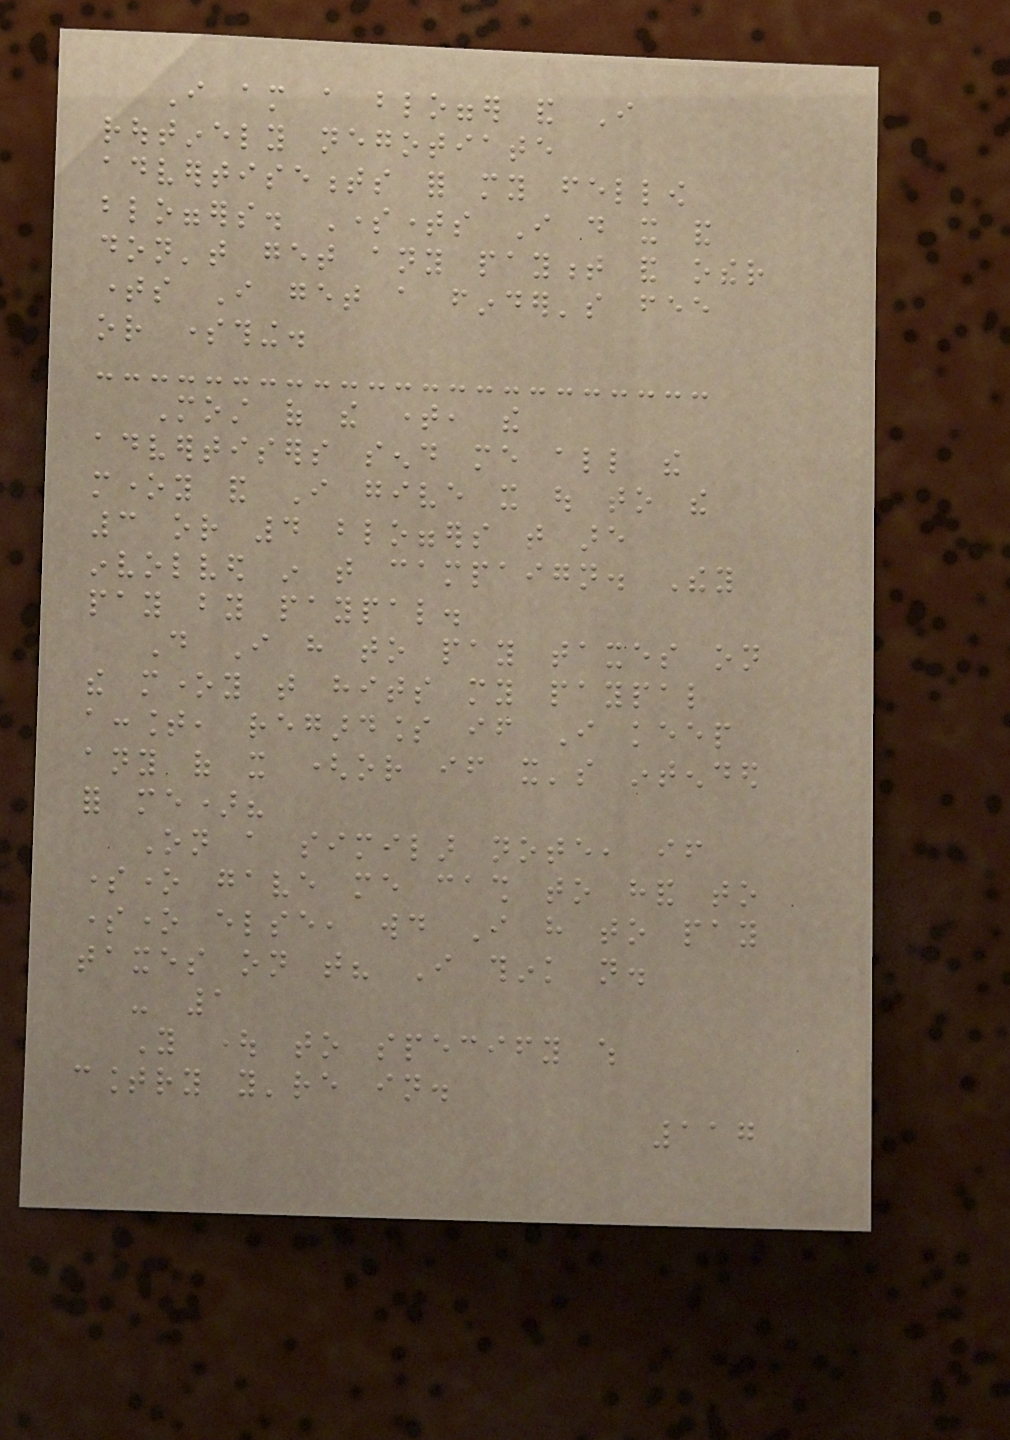I am a blogger and I
routinely negotiate
advertisements for my fellow
bloggers. Sometimes I do it and
don't get any payment and other
times I get a finder's fee
or something.
Most of the time, the
advertisers send me all the
money and I give it out to the
3 or 4 bloggers that are
involved in that campaign. They
pay by paypal.
Do I have to pay taxes on
the money that hits my paypal
account, regardless if I keep
any of it (or if it's intended
for me)?
On a similar note, if
someone gave me cash to hand to
someone else, would I have to pay
taxes on that? I think not.
- 1
You ought to specify which
country you're in.
117
